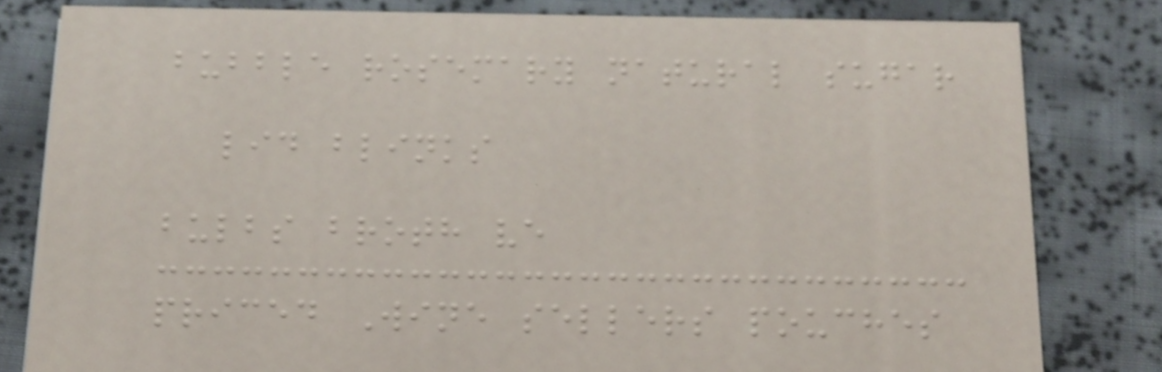bubble rosemary natural sugar
lid blinks
bulbs broth ve
priced Wine sellers pouches
